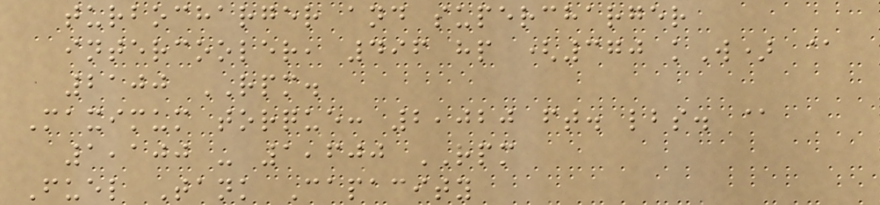turbocharger and supercharger
intercooler, 496 hp (370 kW) @
2100 RPM.
Maximum torque: 2,020 ft. lbs. @
1,100 - 1,600 RPM
Fuel Tank Capacity
